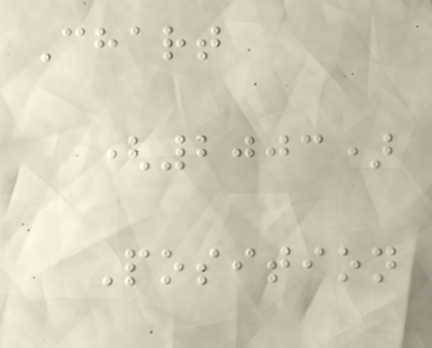Chart
(2003)
Position
